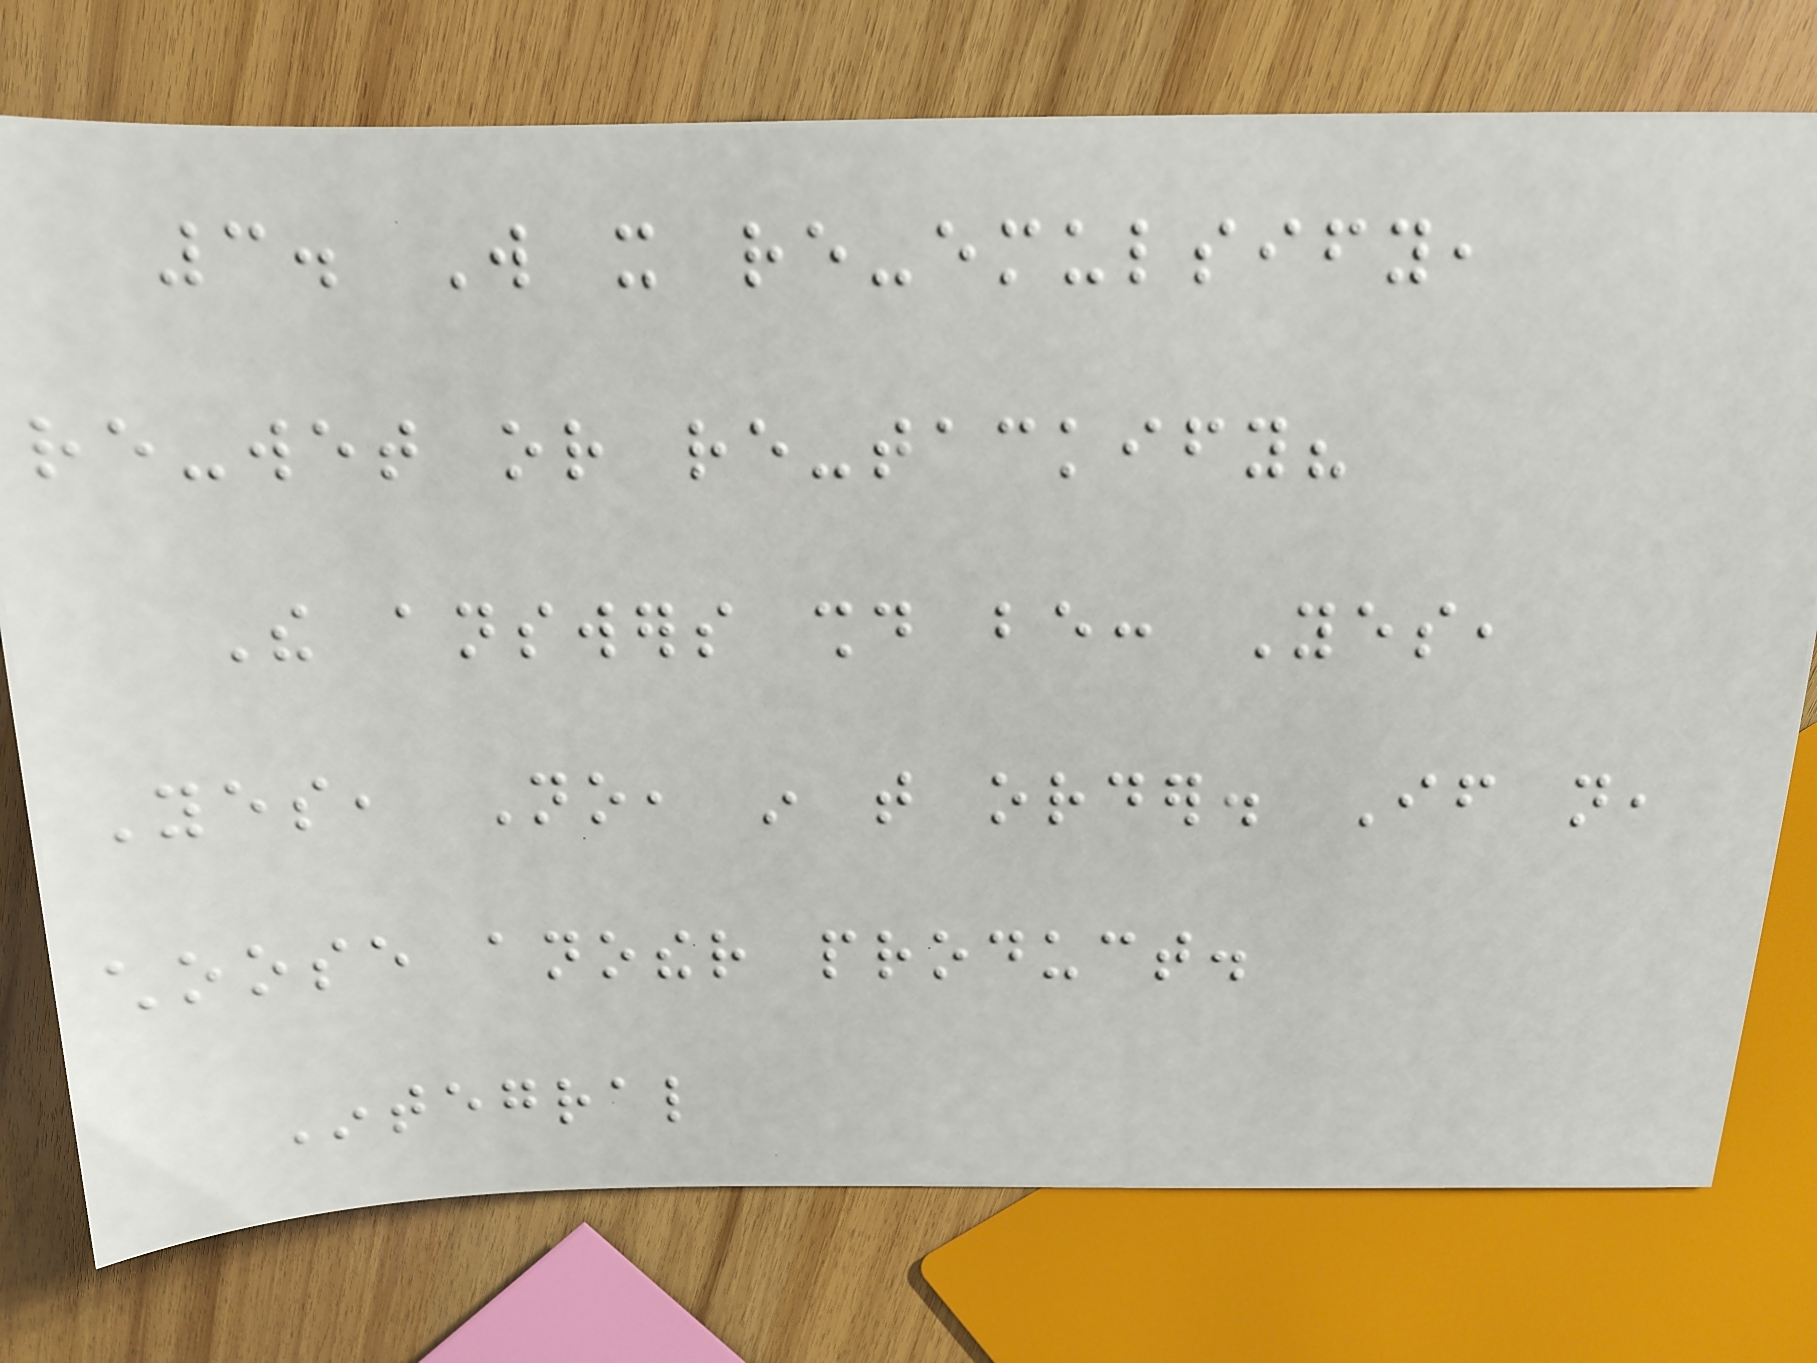3. Will it re-emulsify,
re-wet or re-tackify?
The answers should be: Yes,
Yes, No, in that order. If not,
choose another product.
Integral
